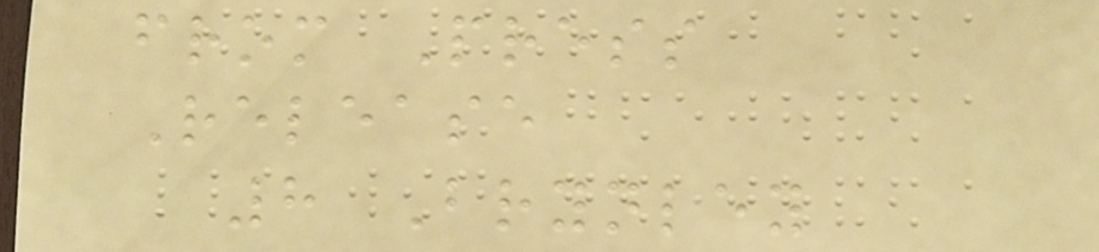from Press
Release
8 Brynley
